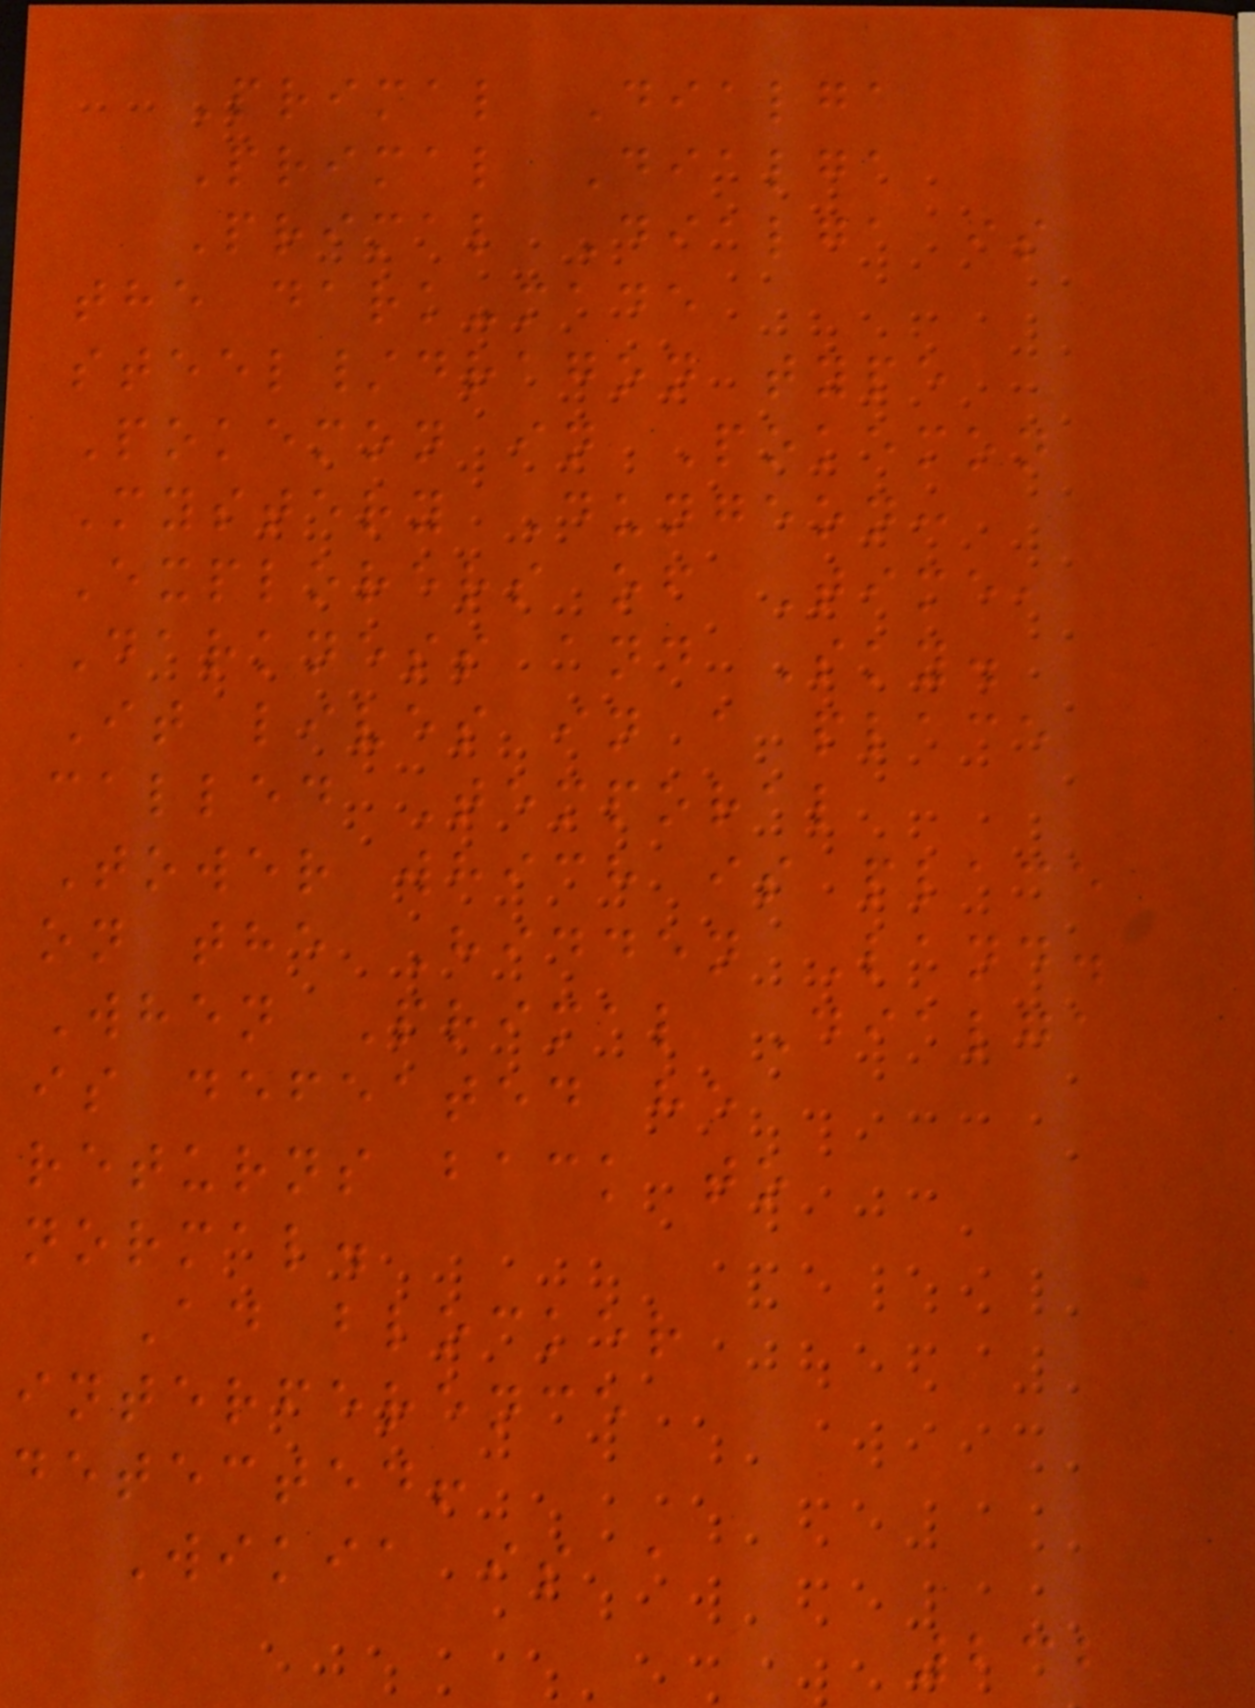Primal Dialga
Primal Dialga
Primal Dialga is
the dark-made
steel/dragon type
Pokemon in Pokemon
Mystery Dungeon:
Explorers of Time,
Darkness and Sky.
It lives in a place
called Temporal
Tower which is place
on the Hidden Land.
When Primal Dialga
is defeated he
returns back to
normal.
Ad blocker
interference
detected!
Wikia is a
232
